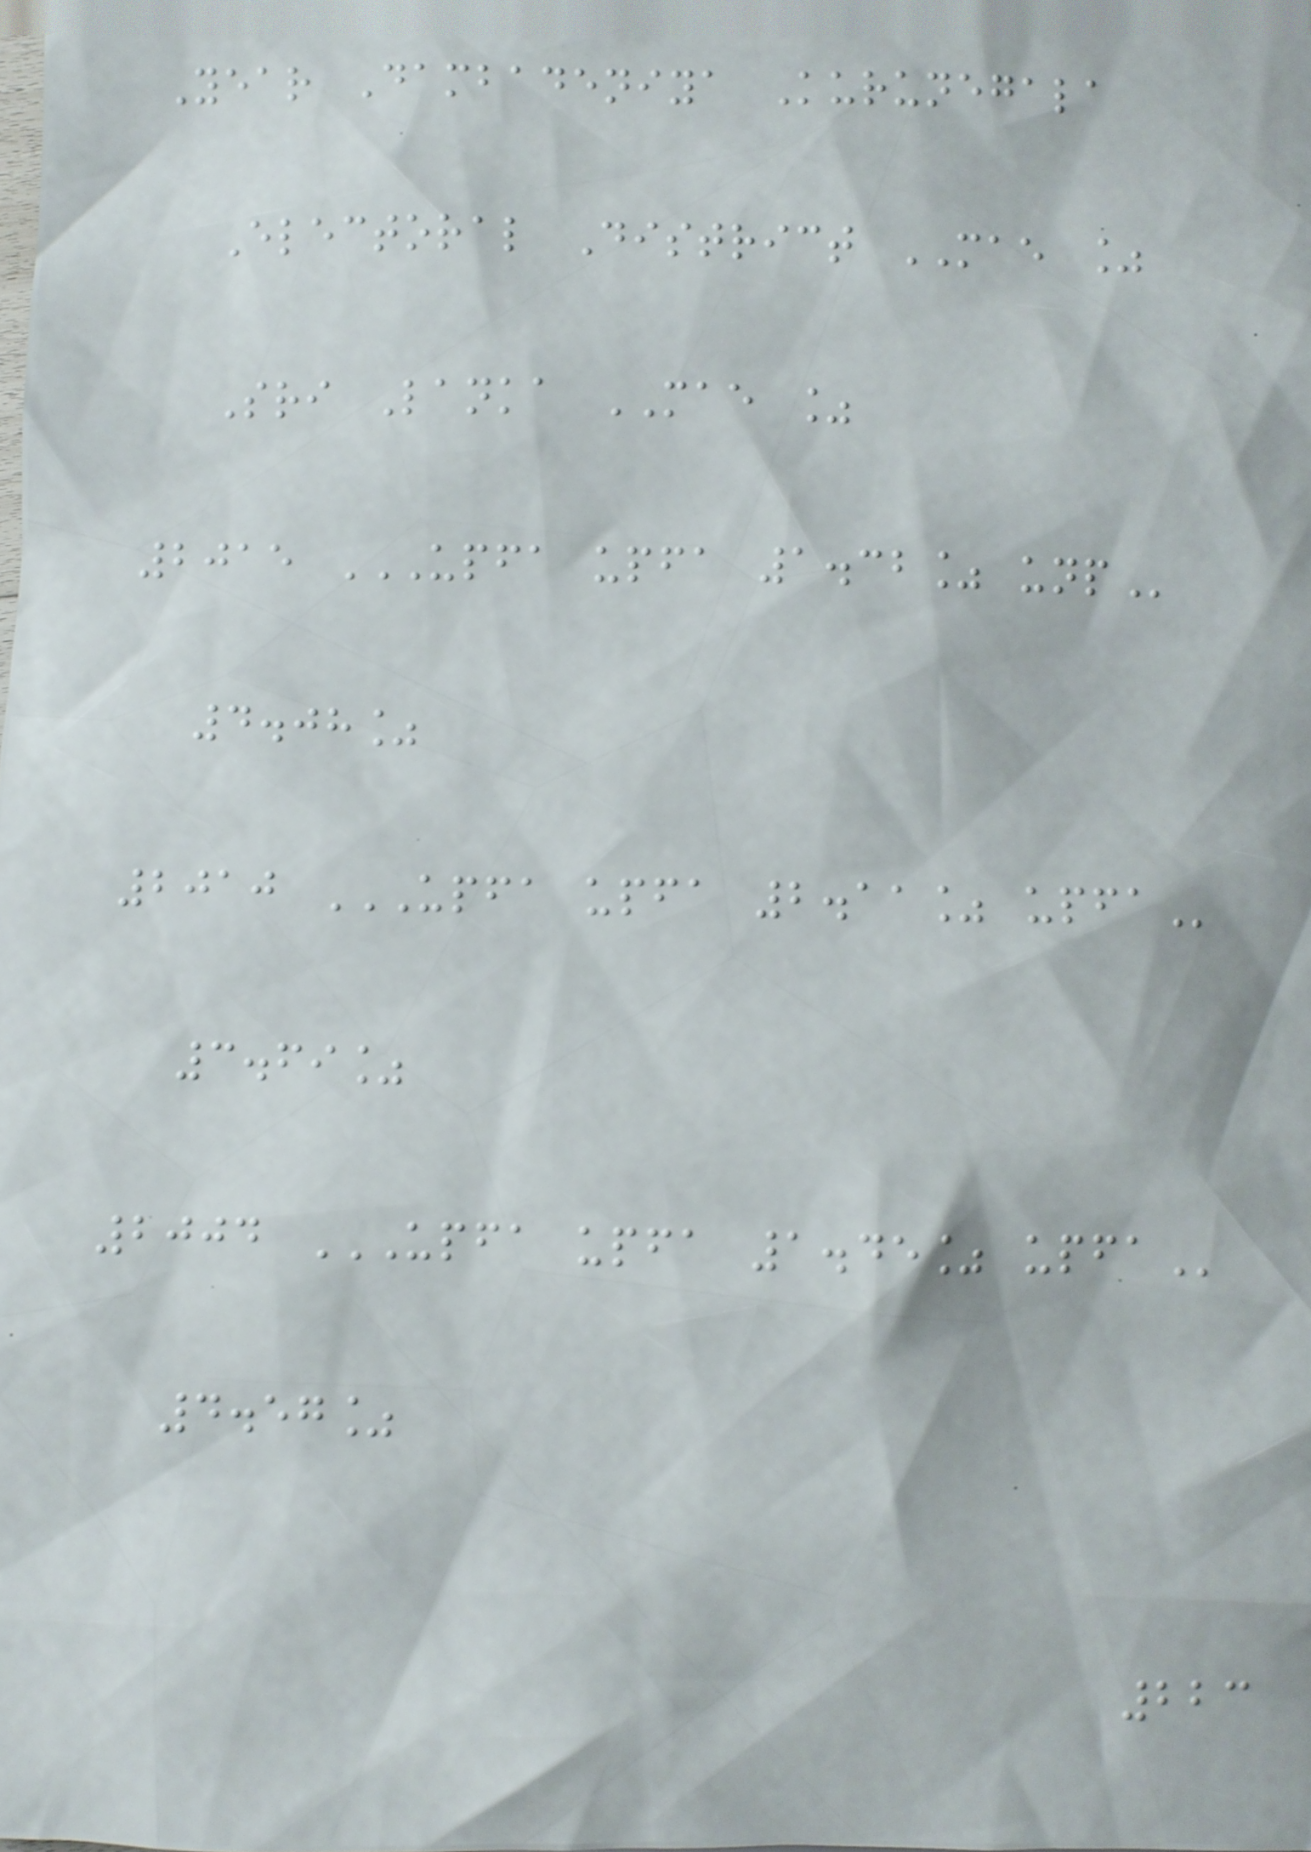Year Dambadeniya Kurunegala
Electoral District MAE %
Sri Lanka MAE %
2015 UPFA UPFA 1.32% UNP
4.08%
2010 UPFA UPFA 2.11% UPFA
3.69%
2004 UPFA UPFA 1.45% UPFA
4.57%
223
